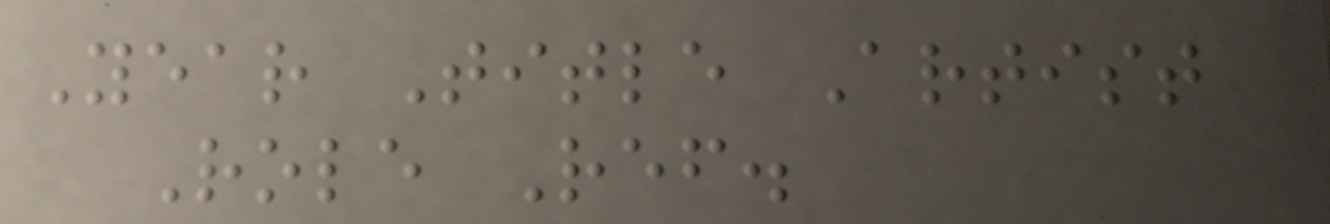Year Title Artist
Role Ref.
